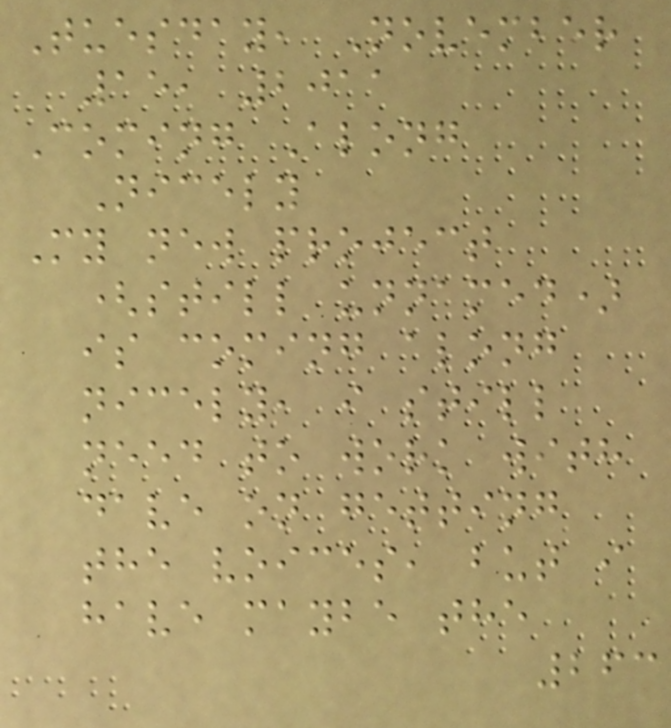Tuesday, November
15, 2011
Coming Along
Nicely
My new project
(still unnamed)
is coming along
nicely, i still
need to work with
dave on getting
the voices, but i
have maybe the
263
